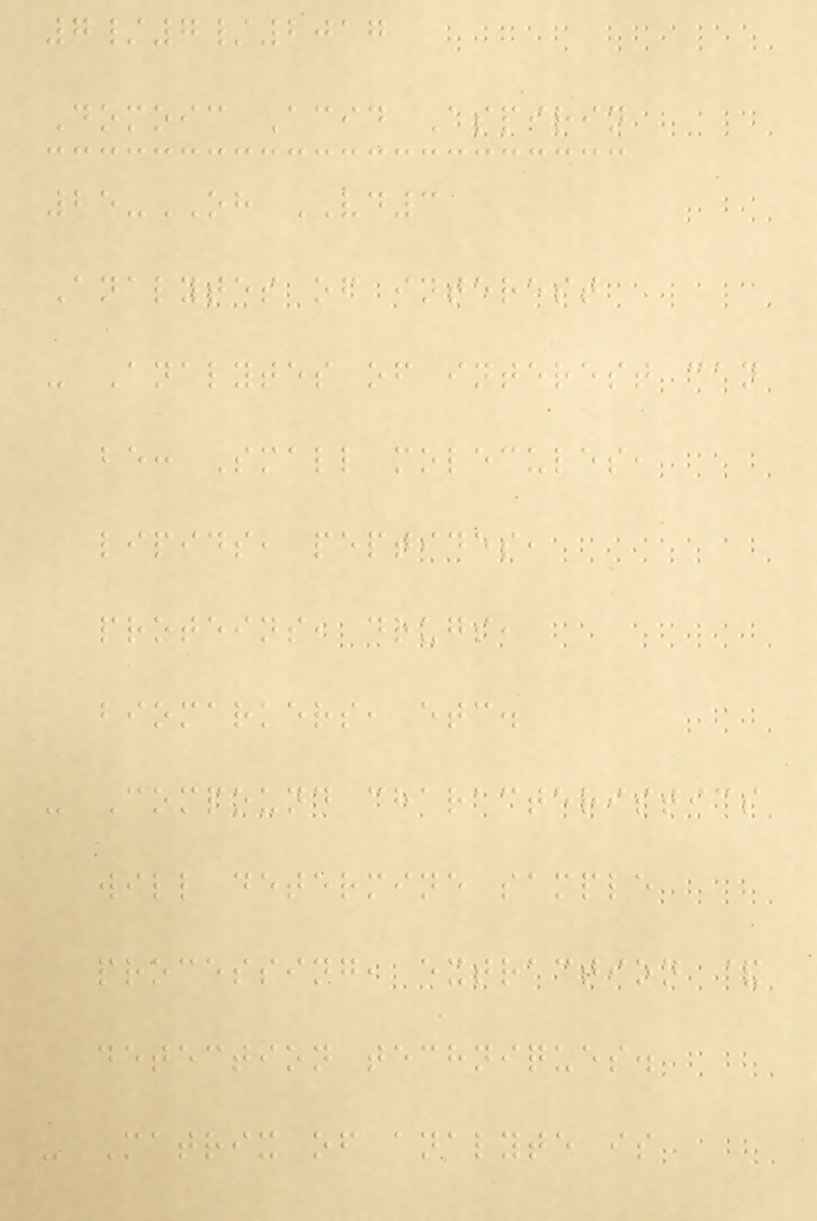7/7/2017
Domoic Acid Aspirin
25-OH VD3
Analytes of interest
- Analytes of interest can
be: Small molecules,
lipids, peptides,
proteins, drugs,
biomarkers, etc.
- Compound characteristics
will determine sample
processing, extraction &
detection techniques.
- Matrix of analyte is
